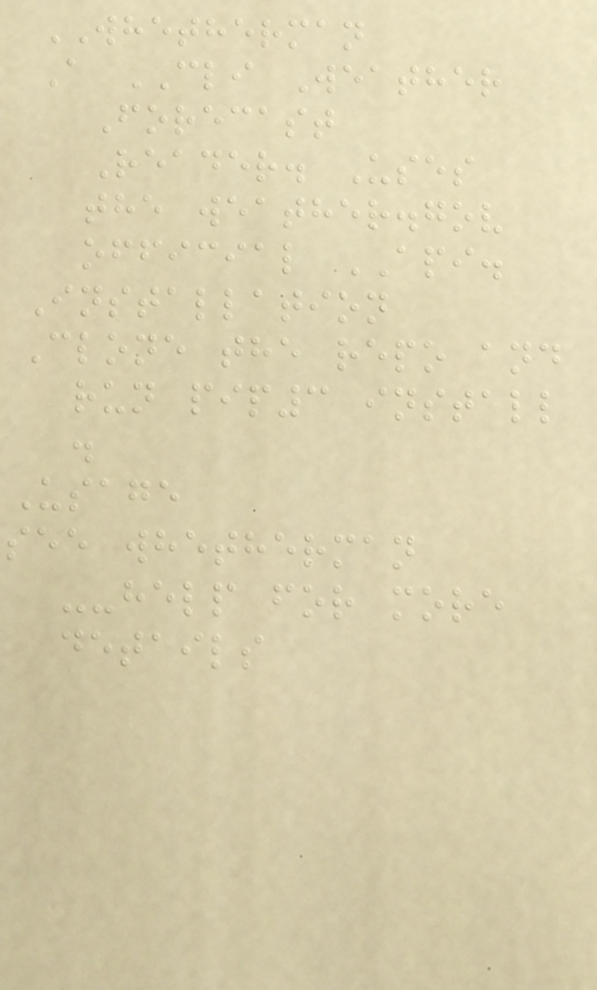WHETHERMAN
A CLI Weather
Forecast
Reader. Uses
the weather.gov
official API.
Installation
Clone the repo and
run pip3 install
.
Usage
see whetherman
--help for more
details
